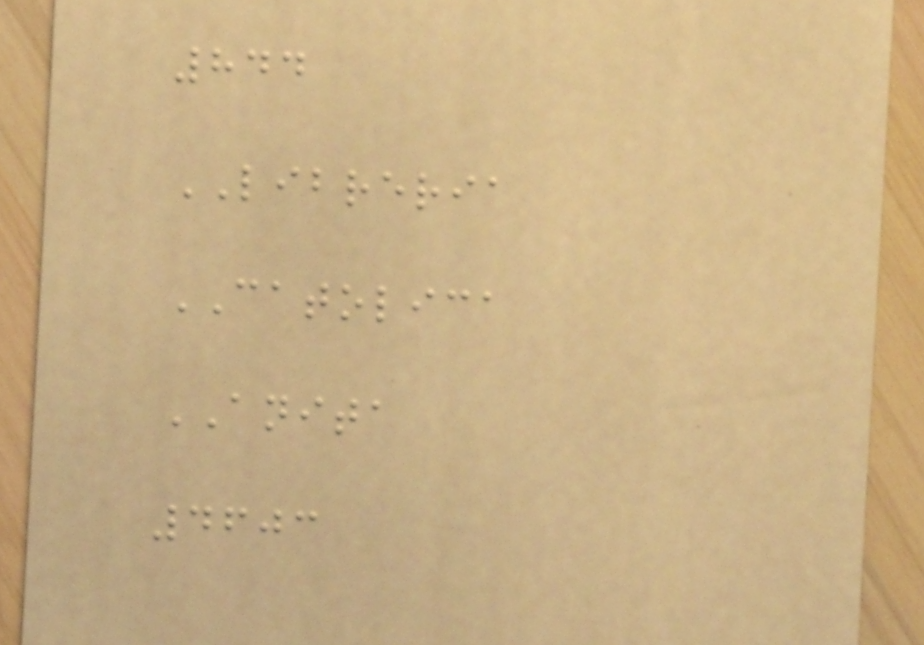844
LIBRERIA
CATOLICA
ANITA
4603
